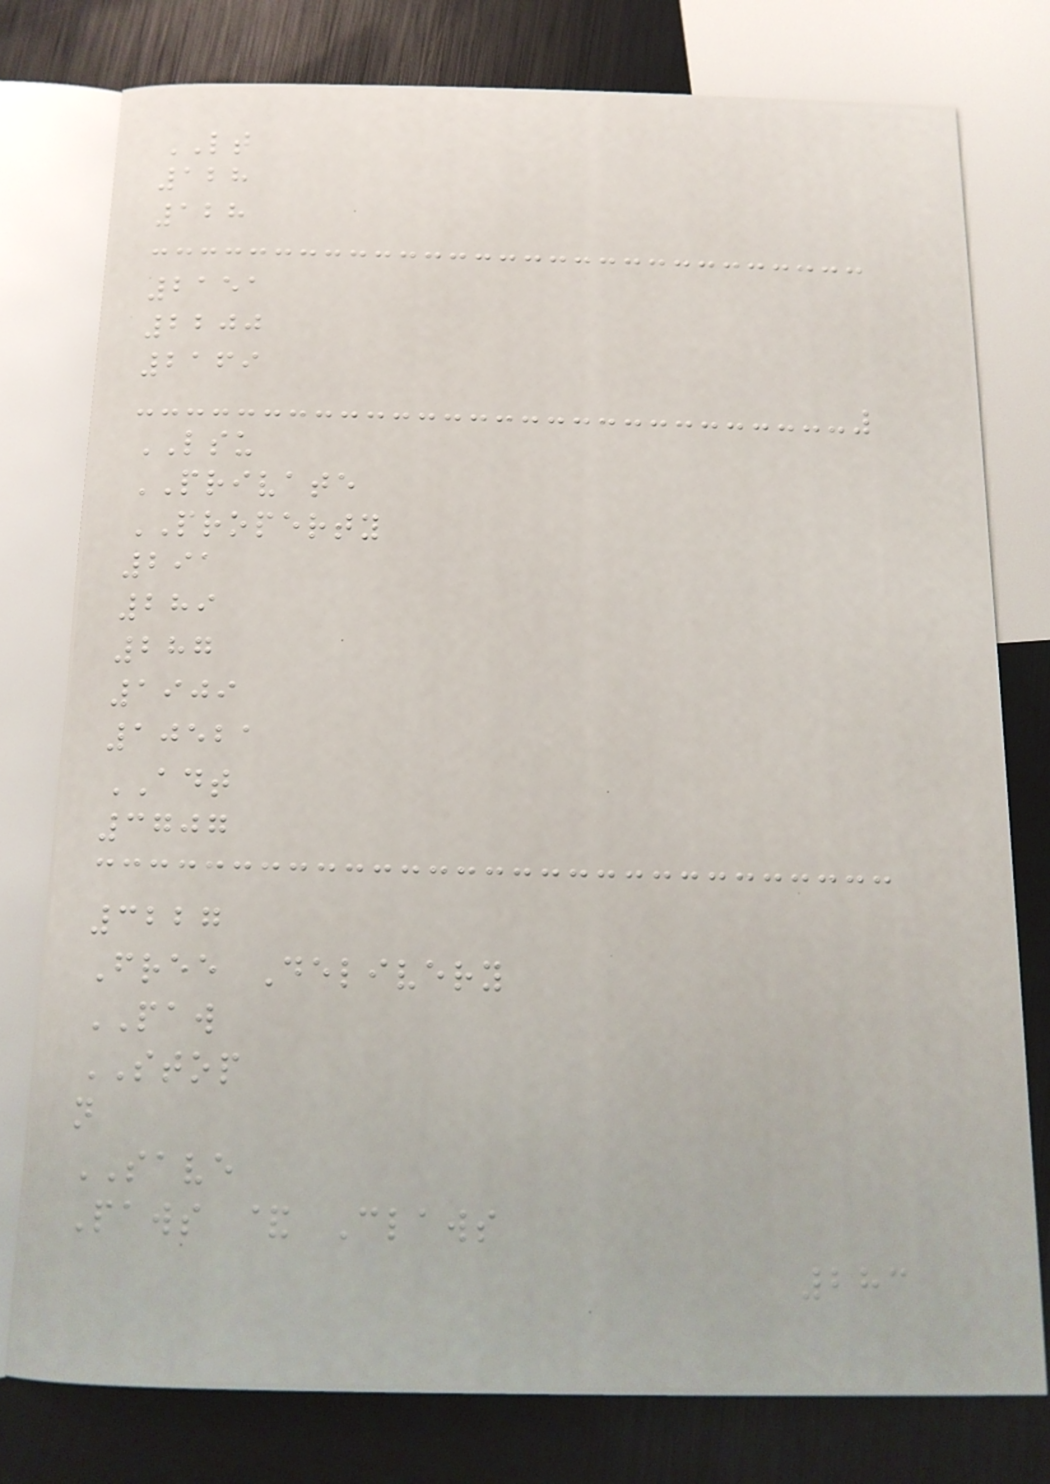LT
128
128
2151
2200
2169
LSU
PRIVATE
PROPERTY
291
289
287
1909
10521
ADT
3707
3227
Free Delivery
PAW
STOP
n
SAVE
Paws & Claws
283
